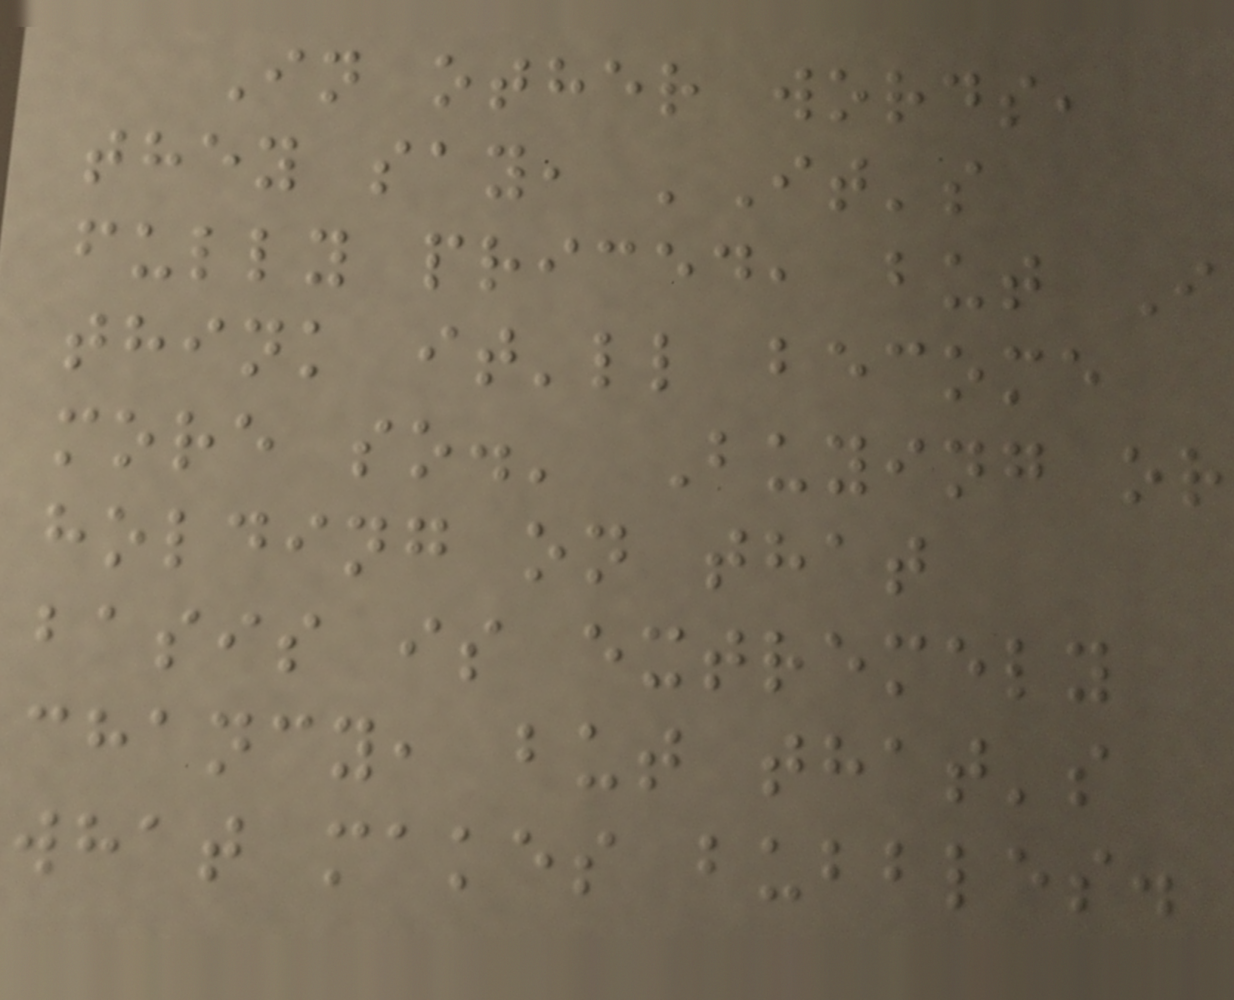In other words,
they say, 'It's
fully priced, but I
think it'll become
more so.' Buying or
holding on that
basis is extremely
chancy, but that's
what makes bubbles.
